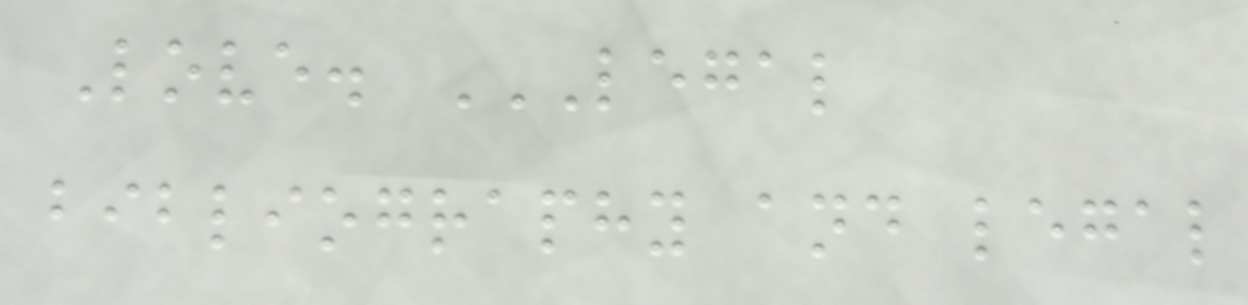Love. LEGAL
BIBLIOGRAPHY AND LEGAL
